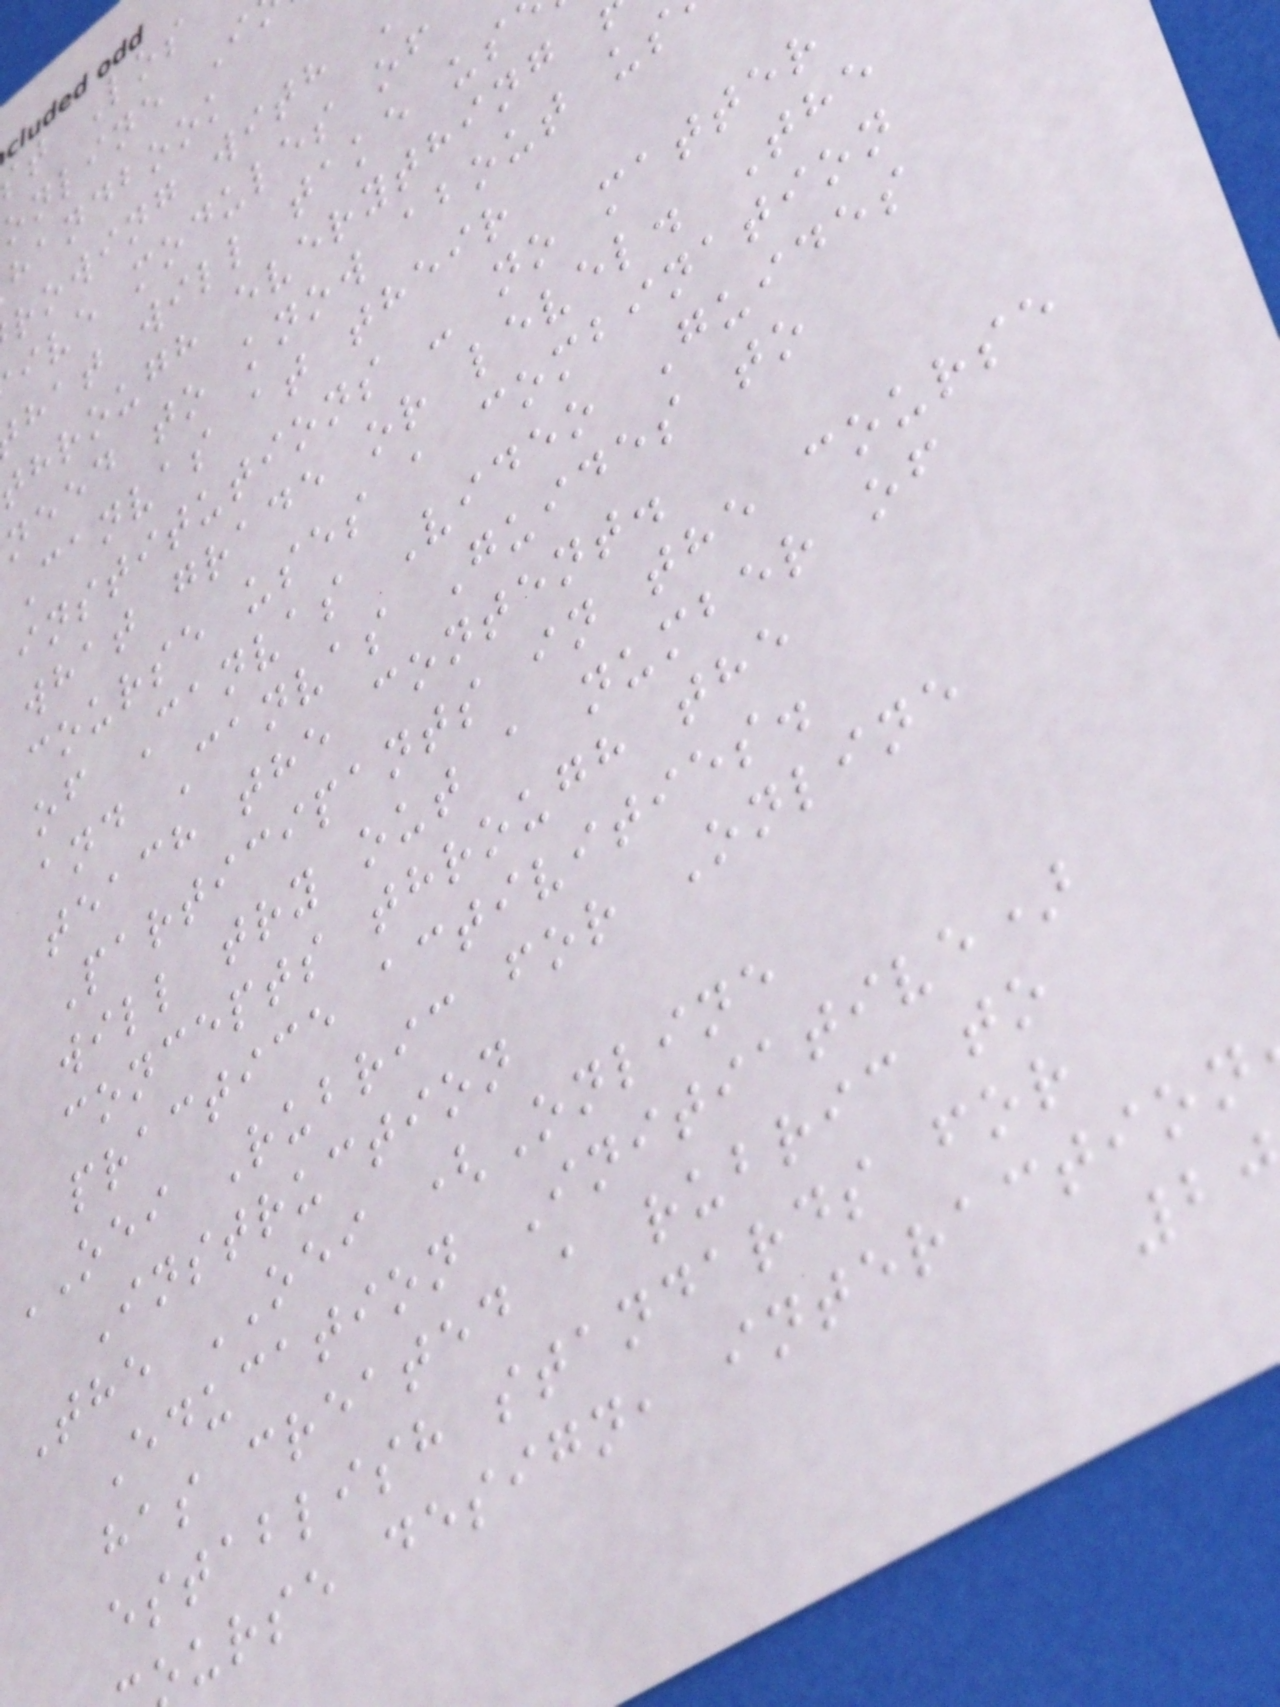online I
handbook
rowing with
ive modules of
hat will take us
through everything
need to know about us
Canvas at their
institutions - no matter
what grade or level. The
course uses a combination
of Canvas Video Guides
and Canvas Guides to
teach the content.
Participants in the course
will try out a number of
concepts through the
practice activities.
OEI Rubric for Online
Instruction
The OEI (Online
Education Initiative)
has created a rubric to
establish standards for
urse design, interaction
